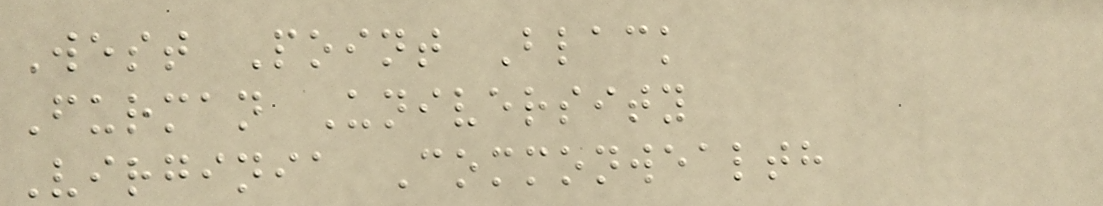West Point Black
Furman University
Virginia Commonwealth
